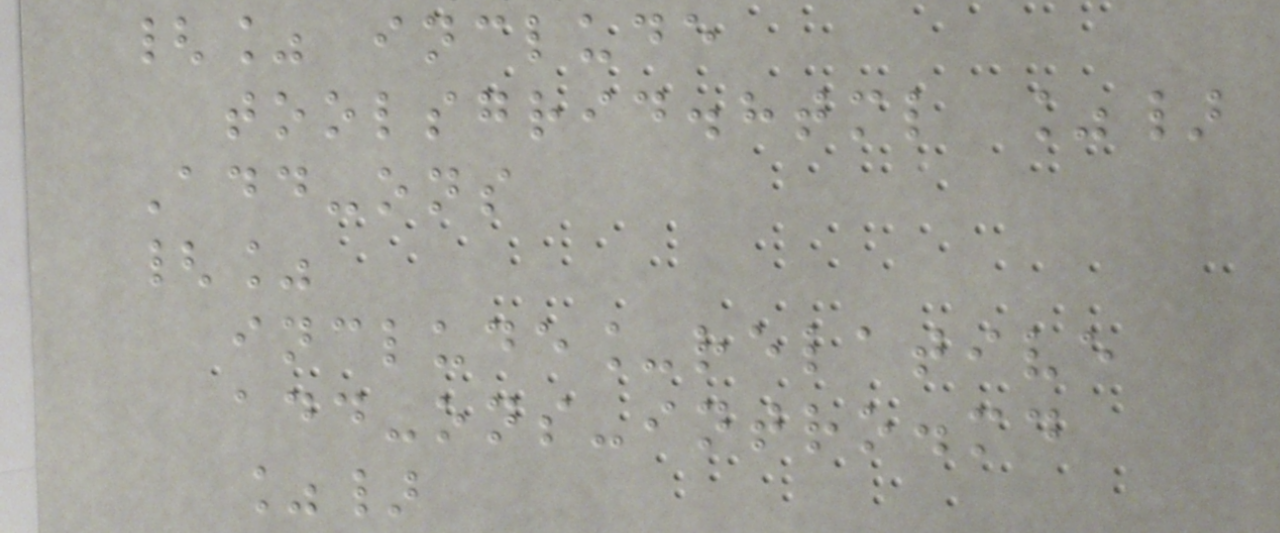{% include
toolsgrid.html %}
Add-ons
{%
include_relative
add-ons-intro.md
%}
